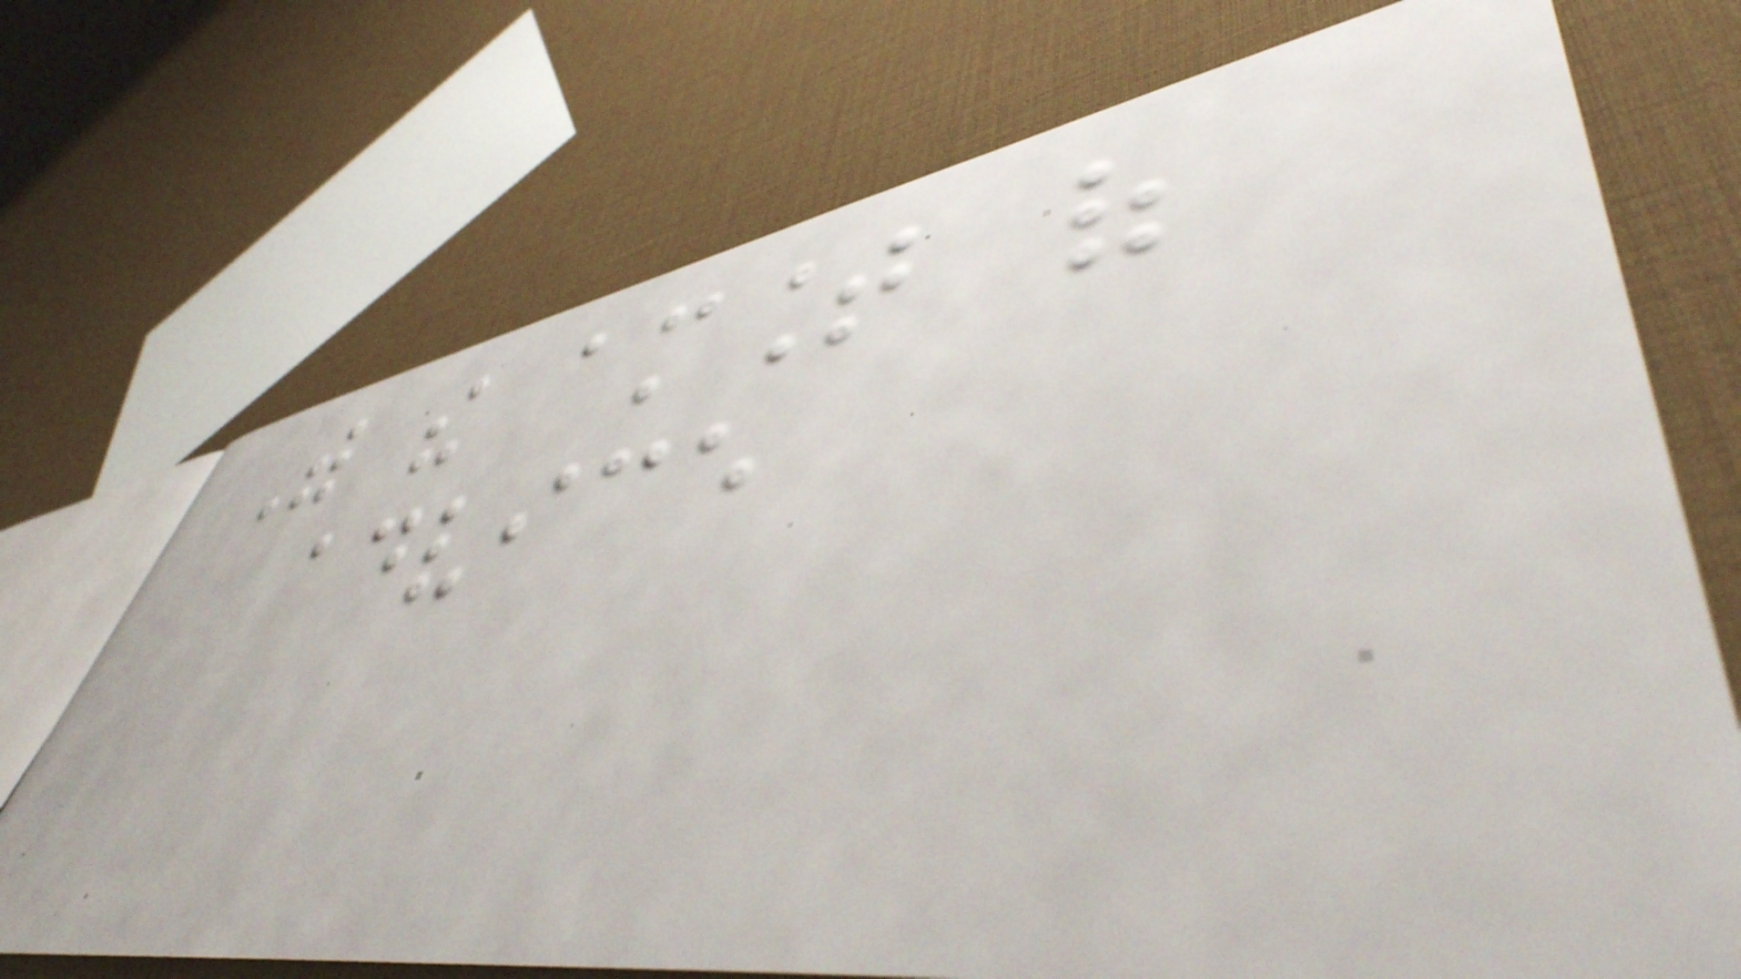With the amount of
advice
